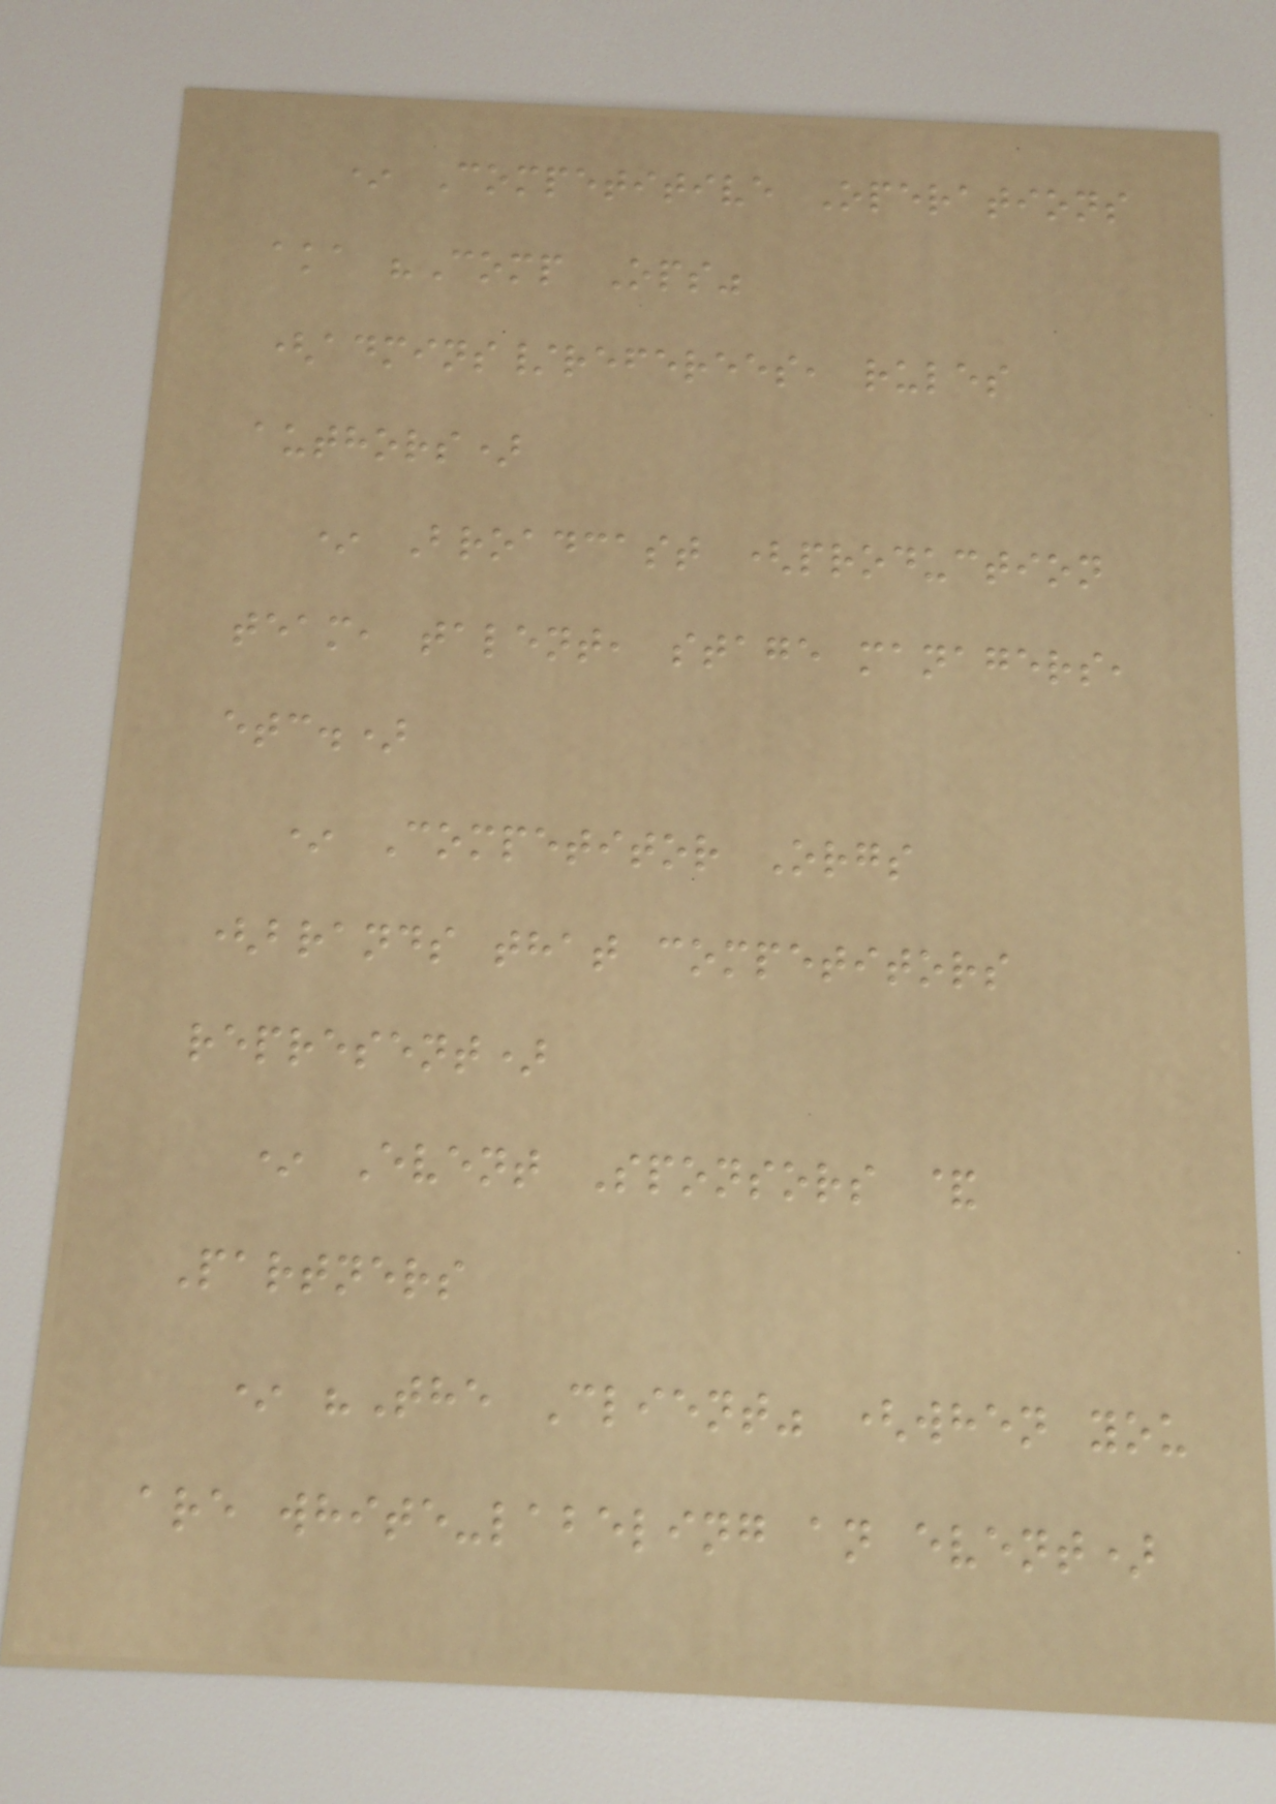* Competitive Operations
aka "Comp Ops"
(admins/referees, rules
authors)
* Broadcast (production
team, talent, stage managers,
etc.)
* Competitor Orgs
(brands that competitors
represent)
* Event Sponsors &
Partners
* "The Client" (when you
are white-labeling an event)
